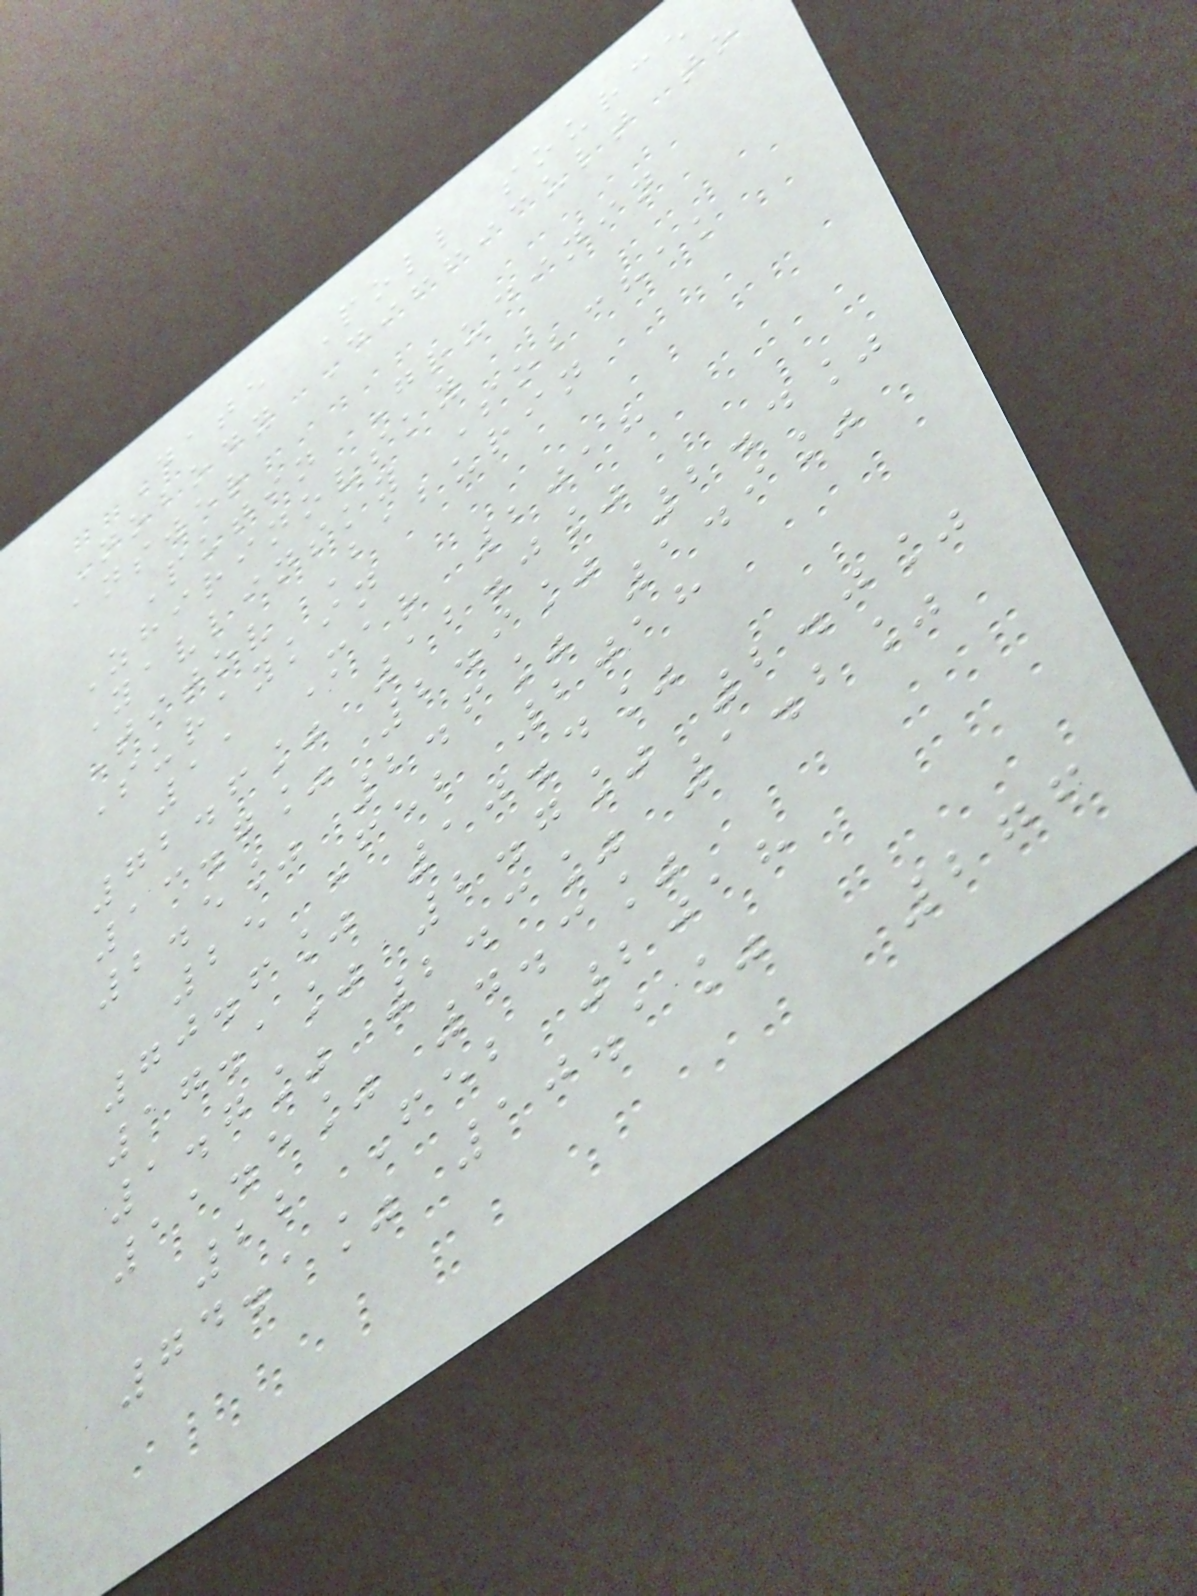Date Poll source
Nobody Difficult to
answer
Putin Grudinin
Zhirinovsky
Yavlinsky Sobchak
Titov Baburin
Suraykin
11 Mar 2018
72.6% 12.0%
13.7% 2.9% 2.4%
2.5% 2.6% 1.9%
25 Feb 2018
70.6% 10.4%
17.1% 2.7% 2.0%
1.7% 2.3% 1.2%
11.5% 4.3%
22 Feb 2018
74.1% 10.1%
276
